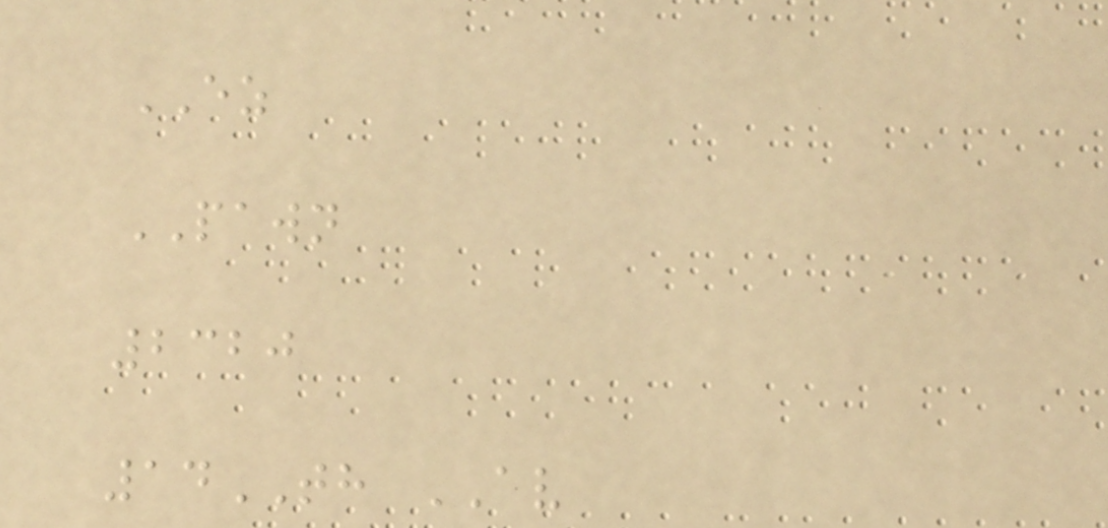EZ
PAWN
2320
14TH AV
